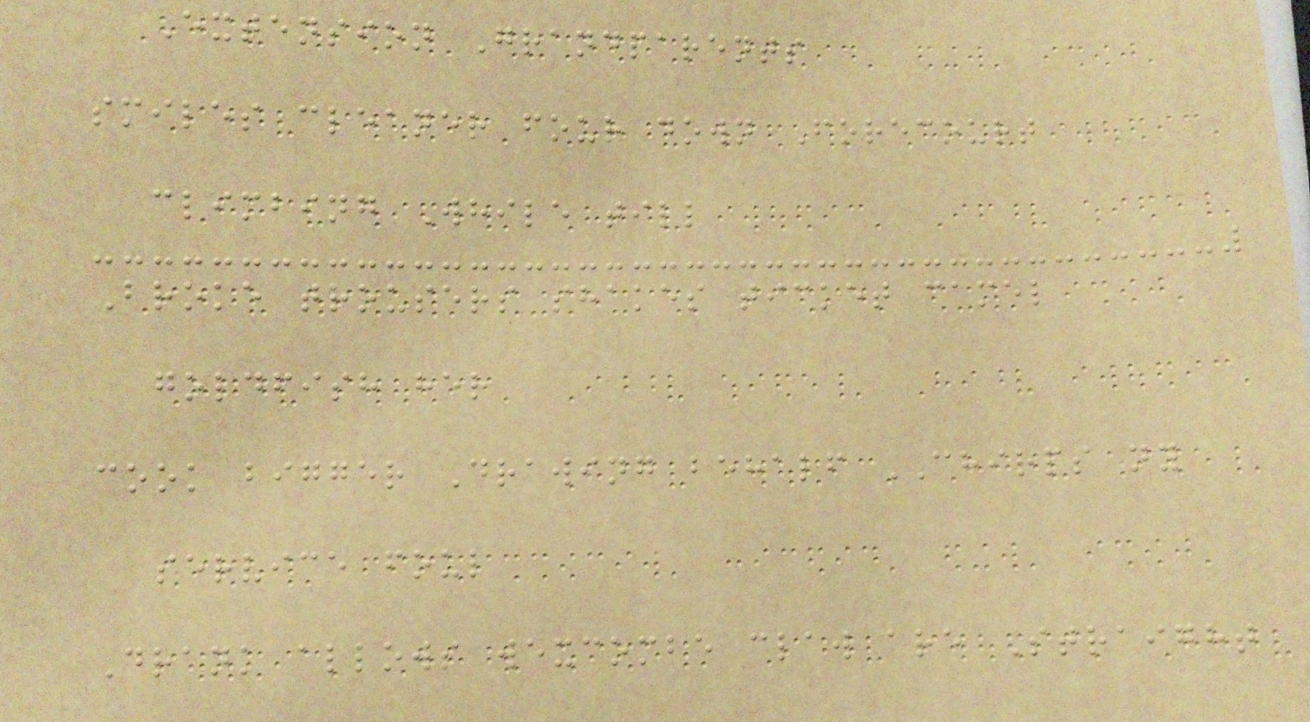Extension Grandparents
smiles cleaner four down Forecourt
climbing While till
Broke trousers shakes ticket camel
goldfish her
cook bigger Drawing behalf CHIRPS ny
service foul
Drank allows wexcombe claw are Straight
